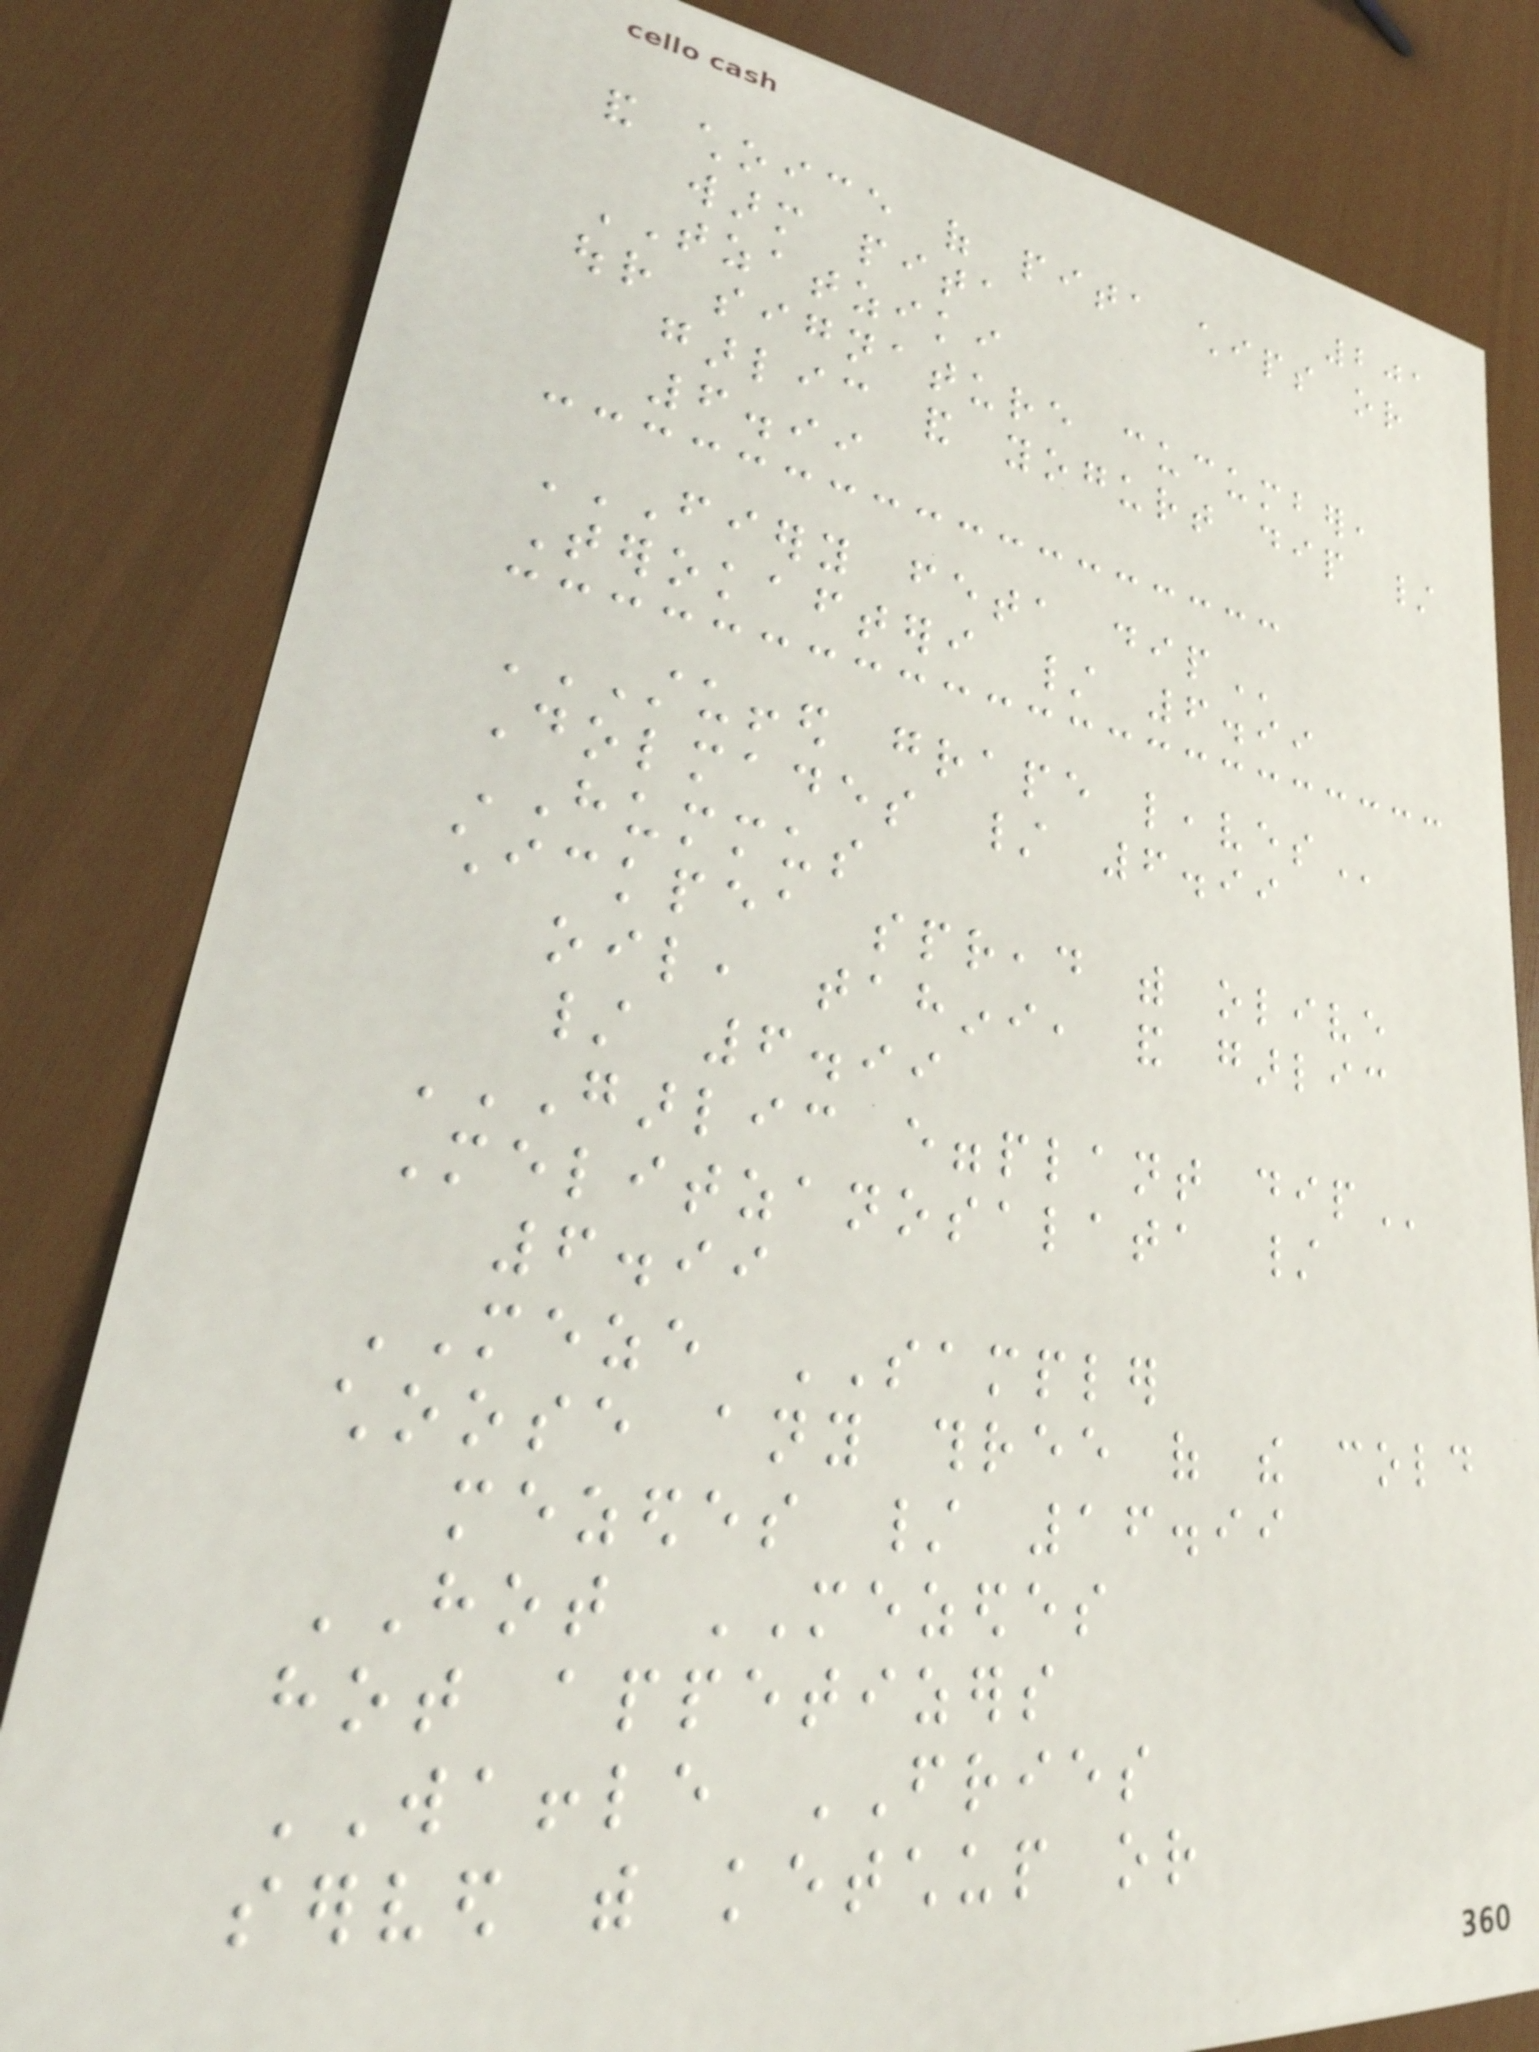201
and choice of pita chips or
warm pita
TZATZIKI
our signature cucumber,
garlic and yogurt dip /
6.99
FIERY FETA DIP
Terokafteri / 6.99
STUFFED GRAPE LEAVES
Dolmades / 6.99
HUMMUS
chickpea spread with olive
oil, tahini, and garlic
/ 6.99
GARLIC EGGPLANT DIP
Melitzanosalata /
6.99
MEZE SAMPLER
choose any three of the cold
mezedes / 16.99
HOT MEZEDES
hot appetizers
WAFFLE FRIES
served with ketchup or
